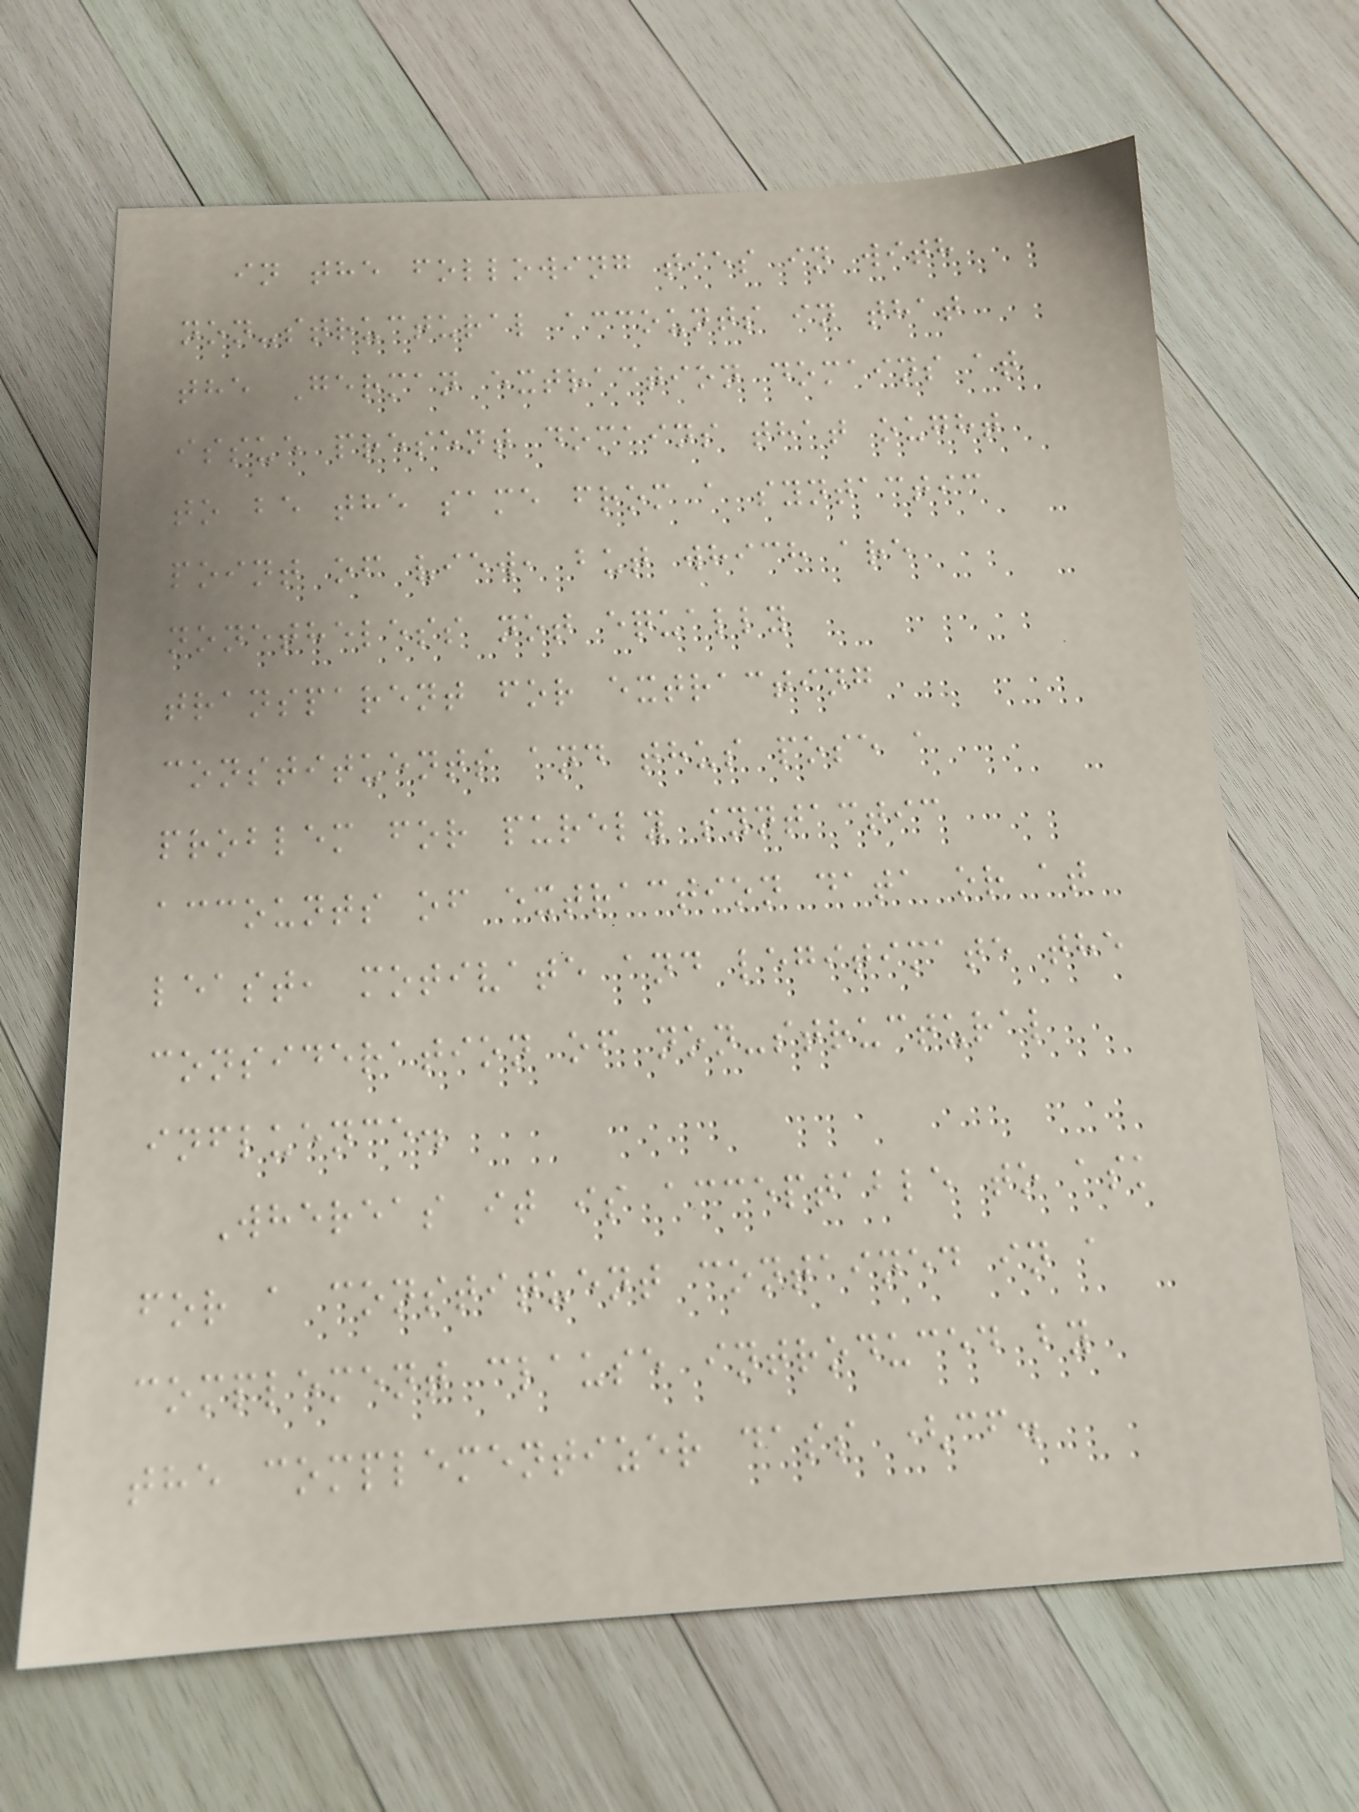in the following ties in with
non-structural accounts in that
the German extraction domains at
issue present domains that ought
to be the same from a syntactic
point of view, but which are
nonetheless not equally
transparent for extracting
constituents and thus pose a
problem for purely syntactic
accounts of extraction data or at
least, motivate and legitimate the
consideration of non-structural
influence.
Whereas it is acceptable to ask
for a constituent contained in a
complement clause introduced by
the complementizer dass (cf.
